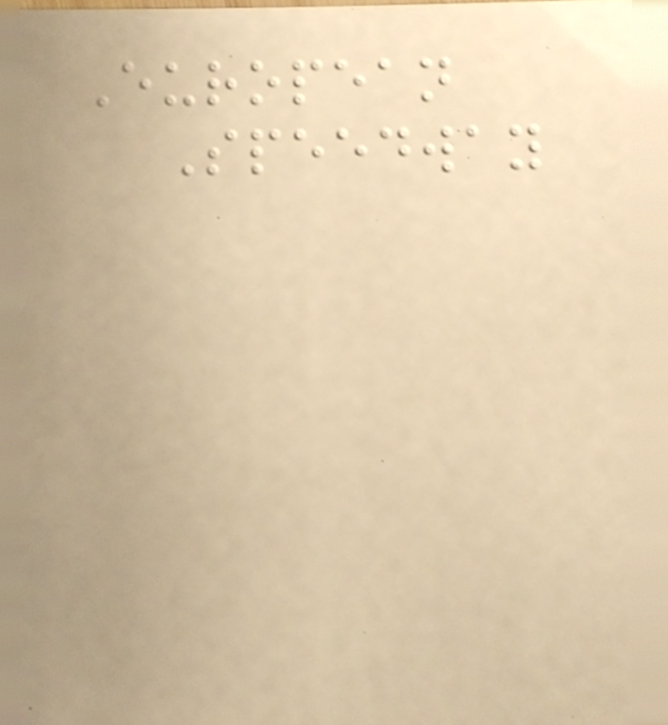European
Speedway
